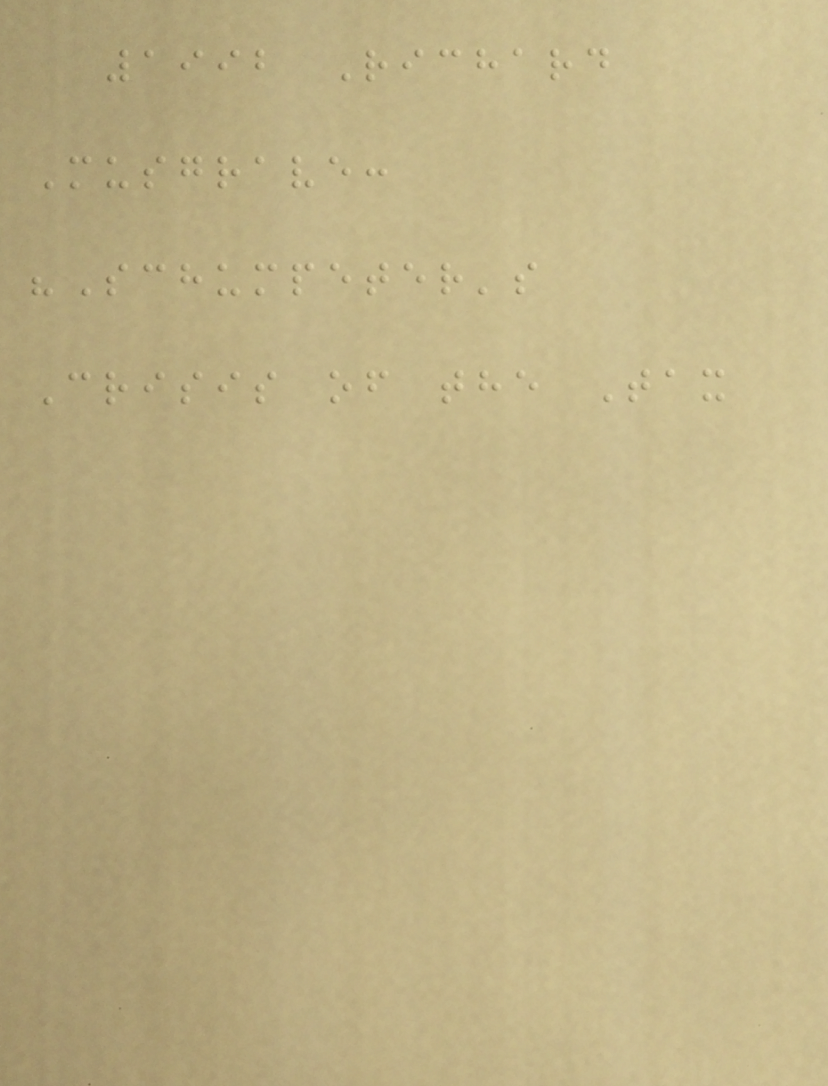1992 Richard
Musgrave:
"Schumpeter's
Crisis of the Tax
